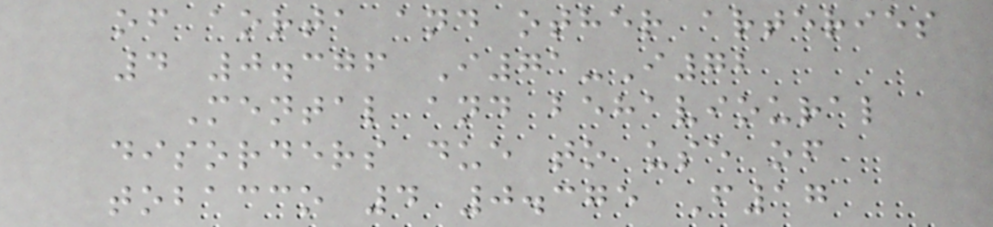of aorta and other arteries
4 0.376 I71-I72
Mental and behavioural
disorders due to use of
tobacco 4 0.375 F17
